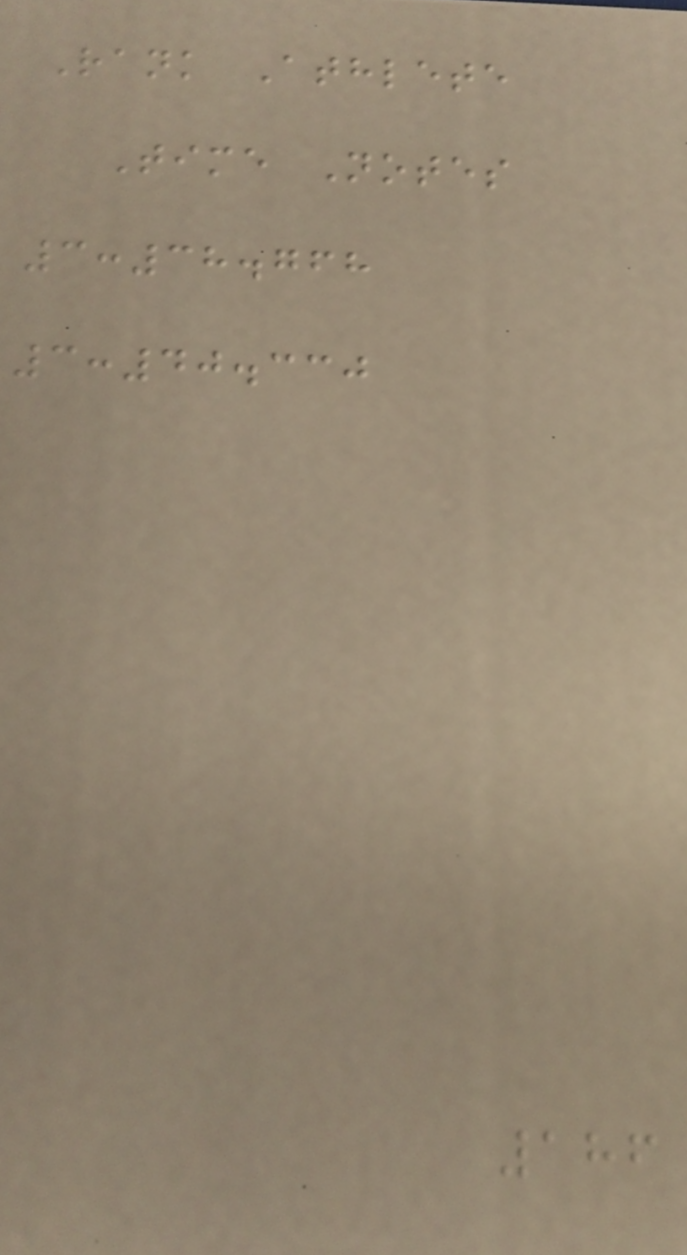Rank Athlete
Time Notes
3:38.768
3:40.330
186
